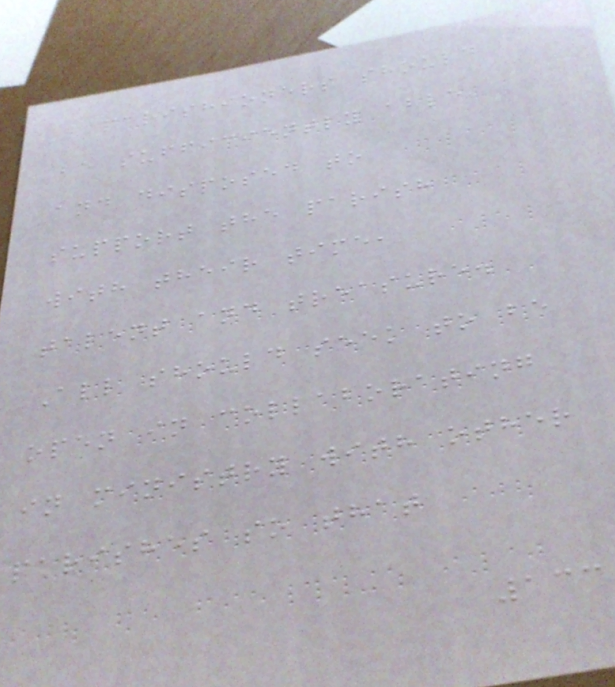parishioners should
be sufficiently able
and disposed to
support the parish
with their time,
talent and treasure.
All should seek to be
open in collaborating
in ministry with other
parishes so that
133
